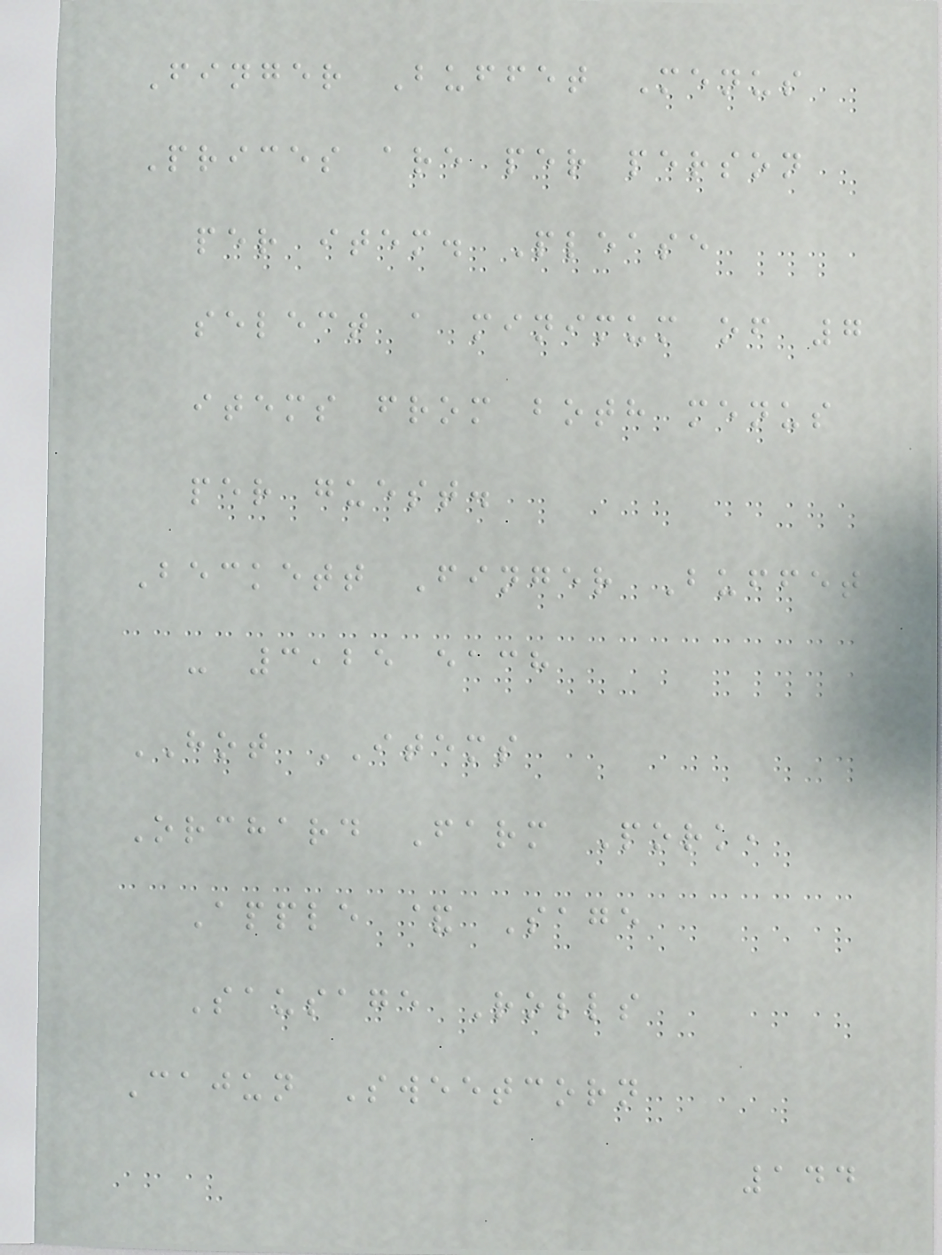Finger Buffet Menus
Prices are per person
per item. Please
select a minimum of 7
items from both menus
per guest.
Beckett Finger Buffet
- 3,25 each
HOT ITEMS
Orchard Farm Pork,
Apple & Sage
Sausage Rolls
Cajun Sweetcorn
144
